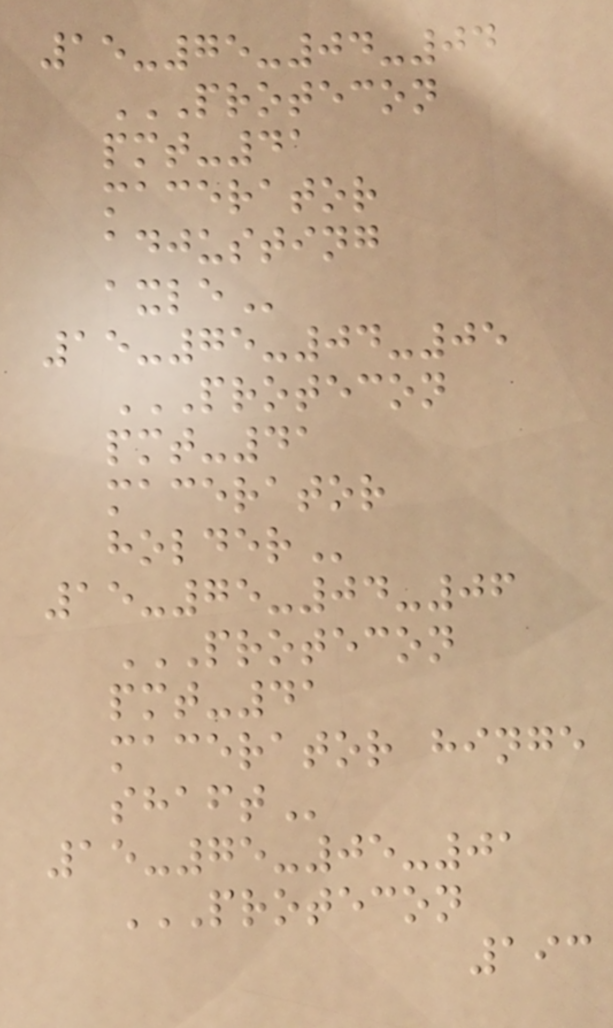15-75-04-04
PROTECON
PMT-41
MACERATOR
ADJUSTING
AXLE
15-75-04-05
PROTECON
PMT-41
MACERATOR
HOLDER
15-75-04-06
PROTECON
PMT-41
MACERATOR HINGE
SHAFT
15-75-05-01
PROTECON
193
